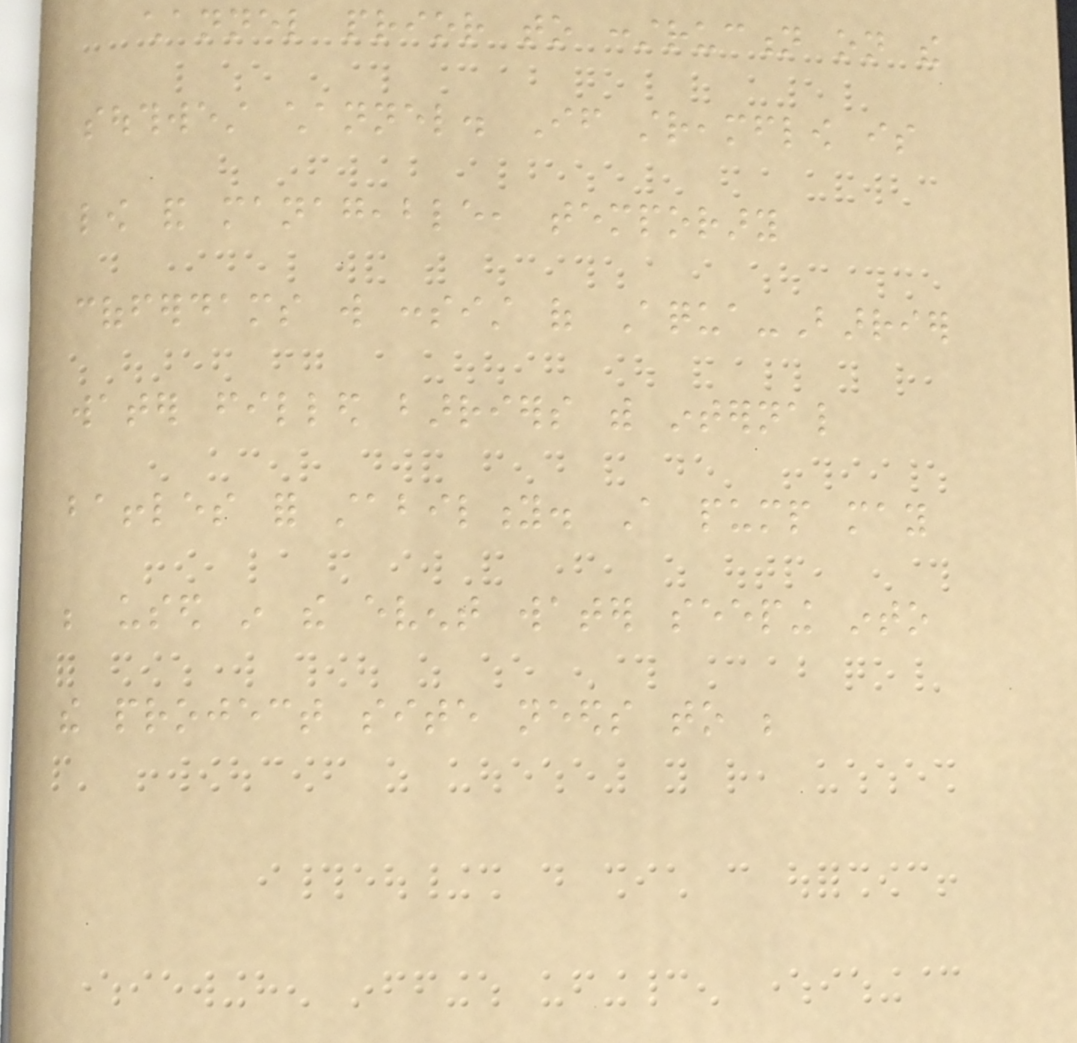channel prior to construction on the
southwest channel. If streamflow is
low and manageable, temporary
cofferdams will consist of Aqua-Barrier
water filled barriers with internal
baffles for stability. A pump may
be used in the event water seeping into
the project site needs to be
